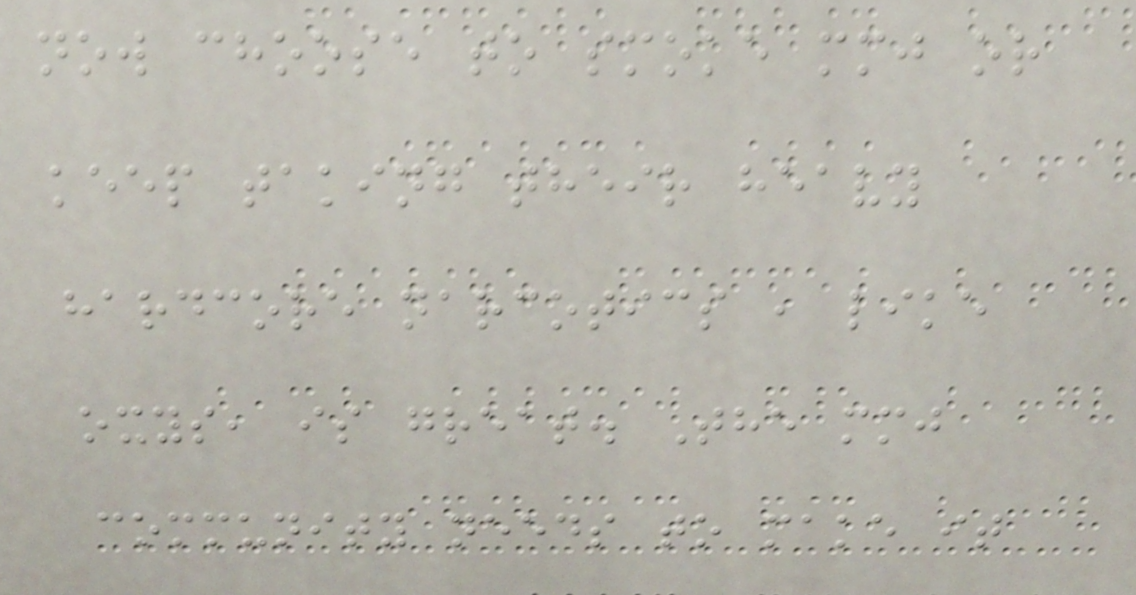now choose to smoke mmj or
keep taking their heavy
hardcore narcotics , like
oxys, is great. The mmj
community needs to make it
